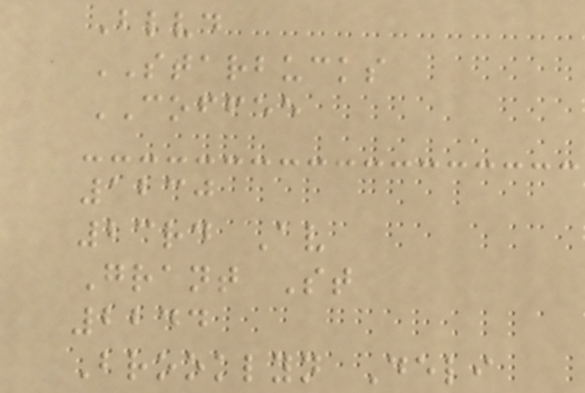Blvd
STARBUCKS
COFFEE
1230
23rd Av
Grant St
2244
Brooklyn Deli
